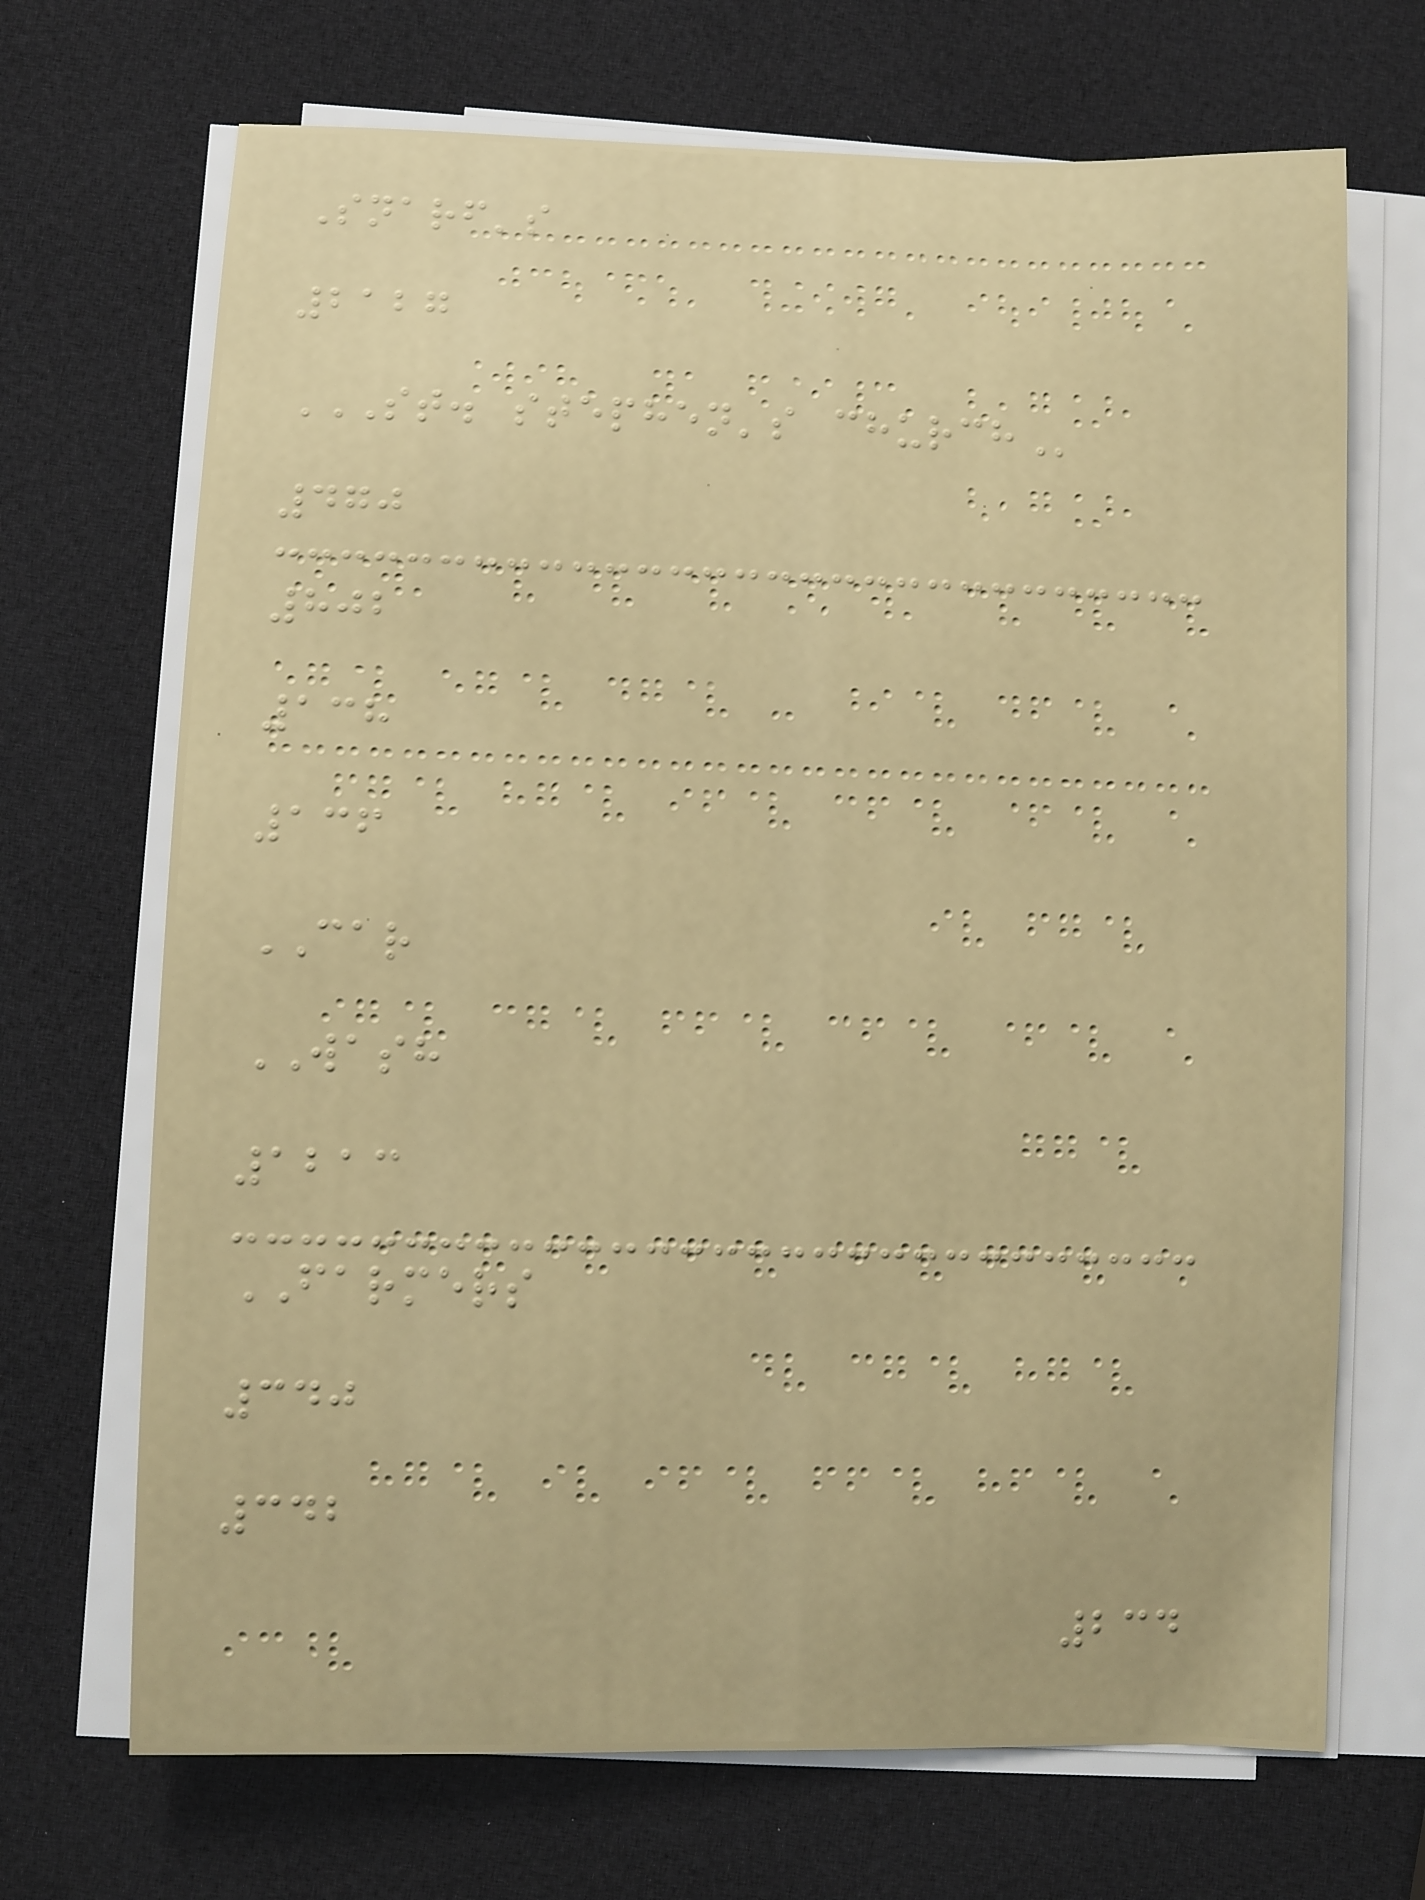Snarf's
2127
ST. STEPHEN'S CHURCH
470
802
138
136
CAR
WASH
1213
FARMERS
340
342
234
